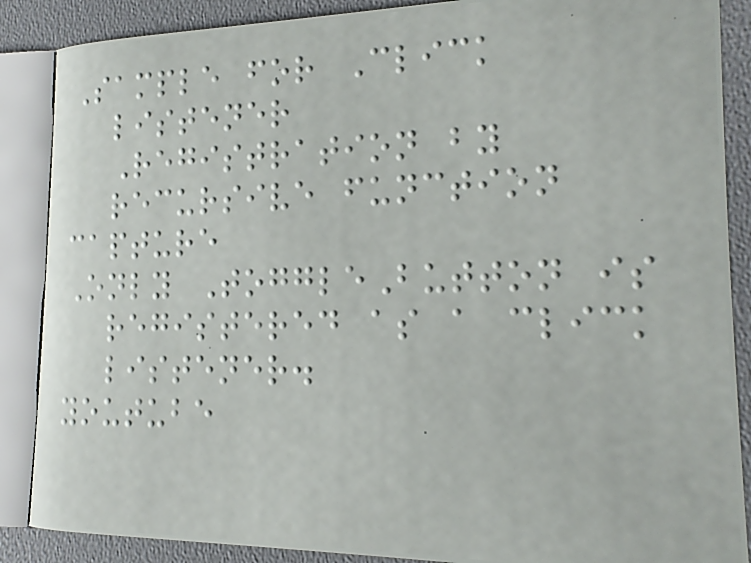Sample for Click
listener
Registration by
recursive function
capture
Only ToggleButton is
registered as a click
listener.
youtube
